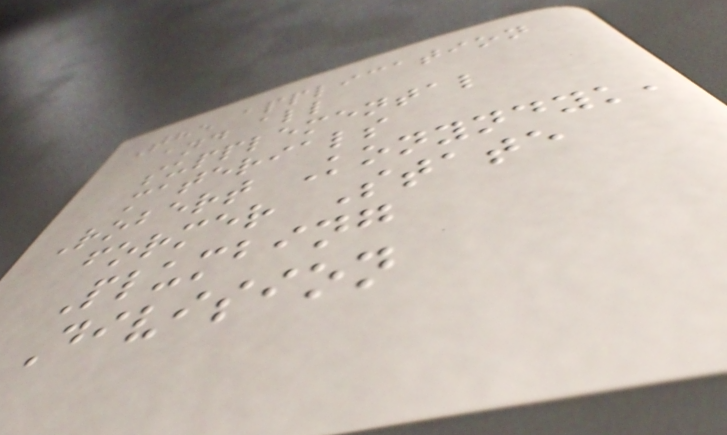The application
and all
supplemental
materials
Robert Konyndyk,
former State
Plumbing
Division
